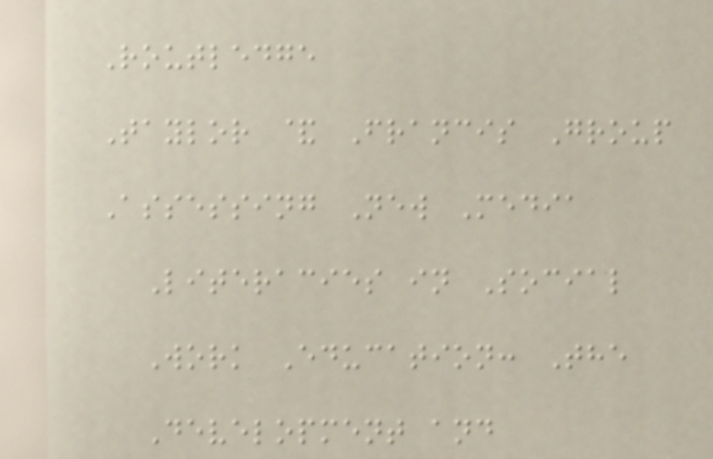Routledge
Taylor & Francis Group
Assessing New Media
Literacies in Social
Work Education: The
Development and
